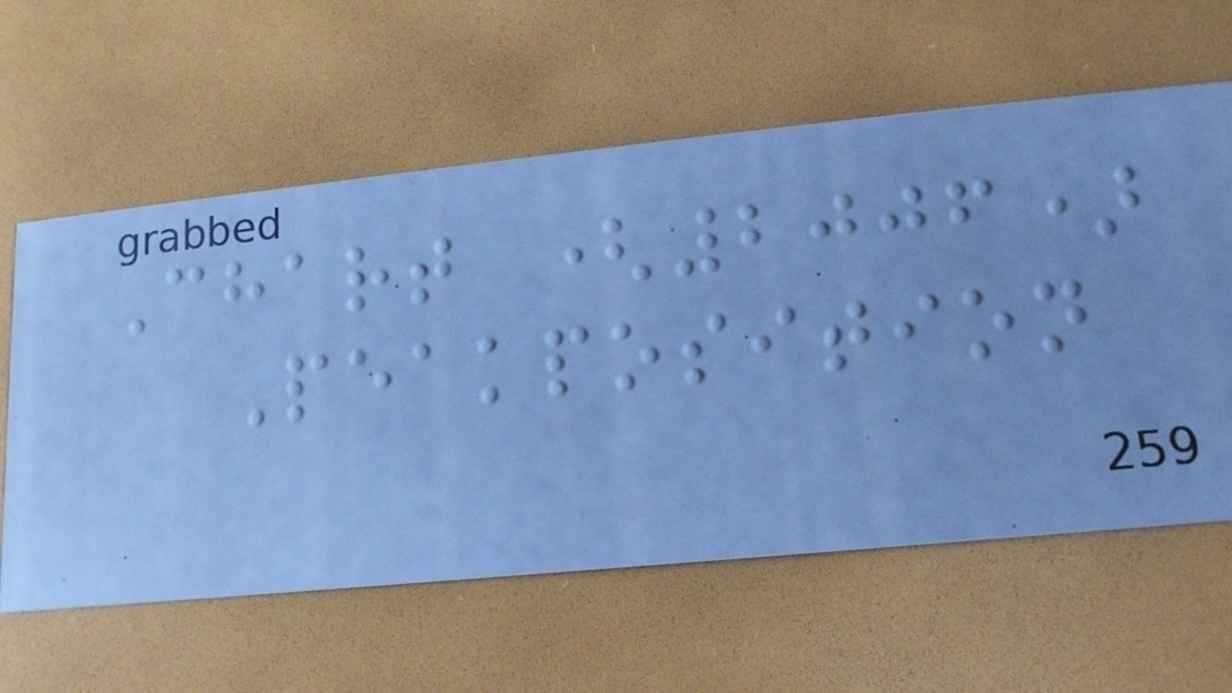Chart (2006)
Peakposition
